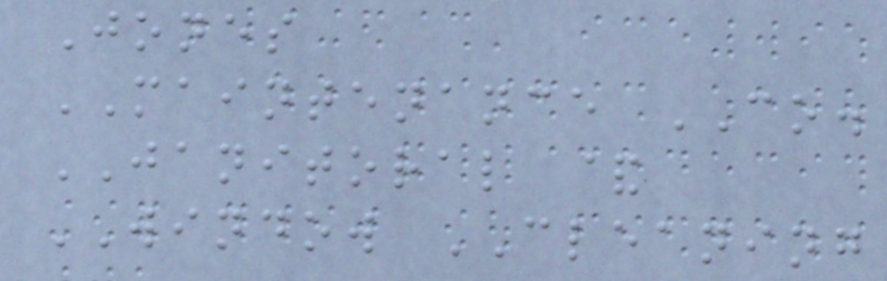Jones
MAINTENANCE CO.
JANITORAL &
WINDOW CLEANING
